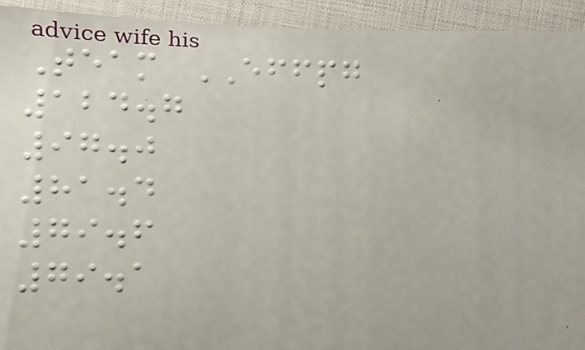Team EFFPG
124.7
97.0
81.4
79.6
79.1
